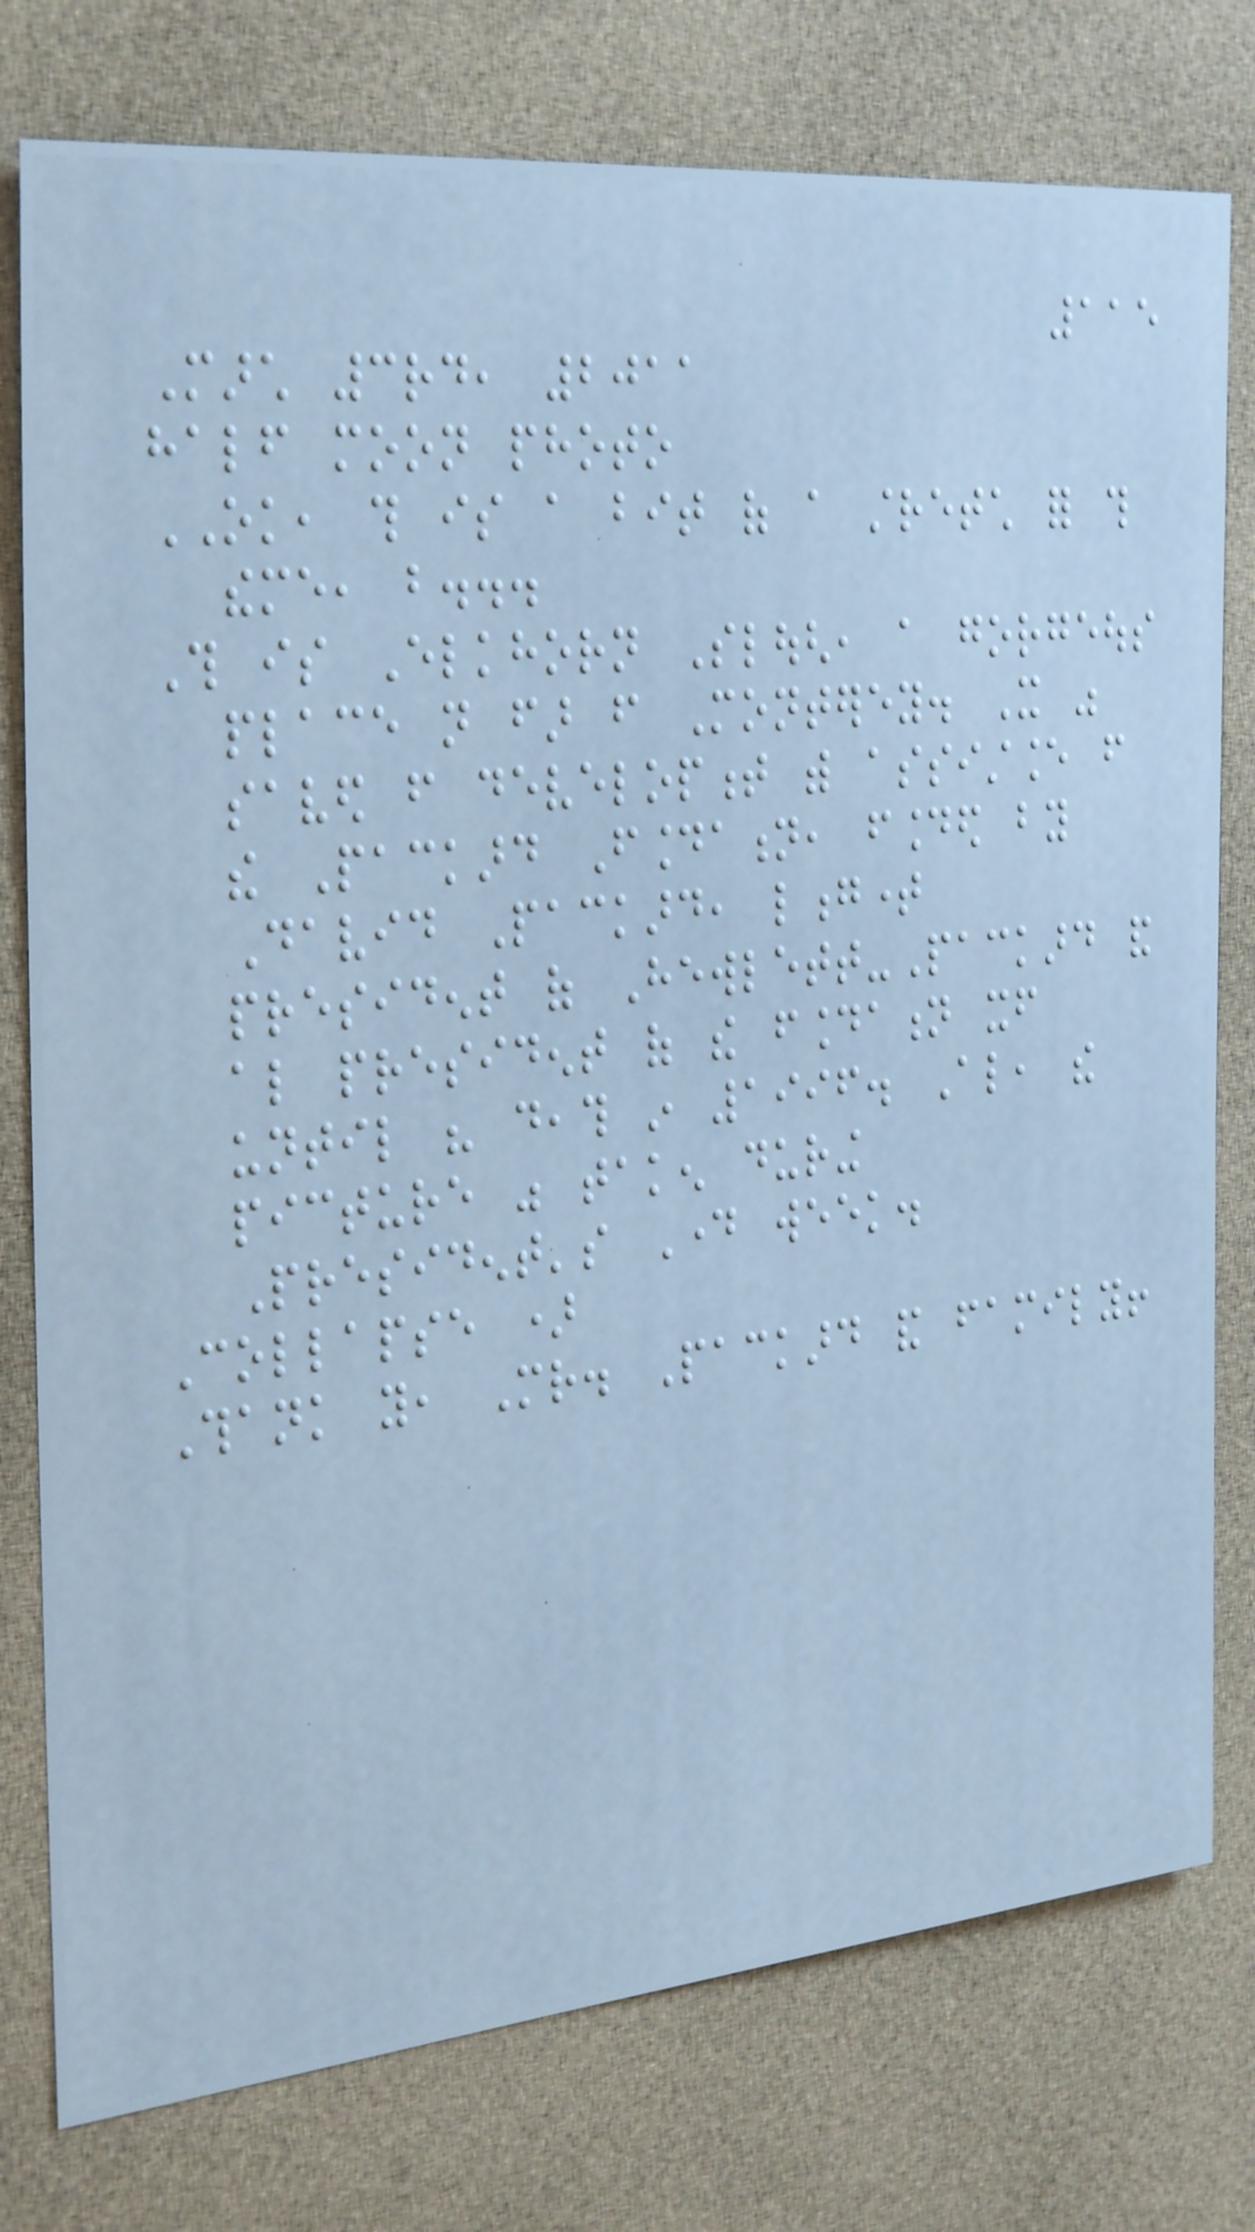115
March 3rd, 2011
half moon photo
OK, this is a bit of a stretch for this
theme, but...
This is Elkhorn Slough, a gorgeous
place not far from Monterey. It was
saved from development with assistance from
the Packard Foundation, founded by
David Packard, longtime
president of Hewlett-Packard and
also president of the foundation itself
until his death in 1996. Also, the
picture was taken during
President's Day week.
Collapse )
Thank you, Mr. Packard and family!
